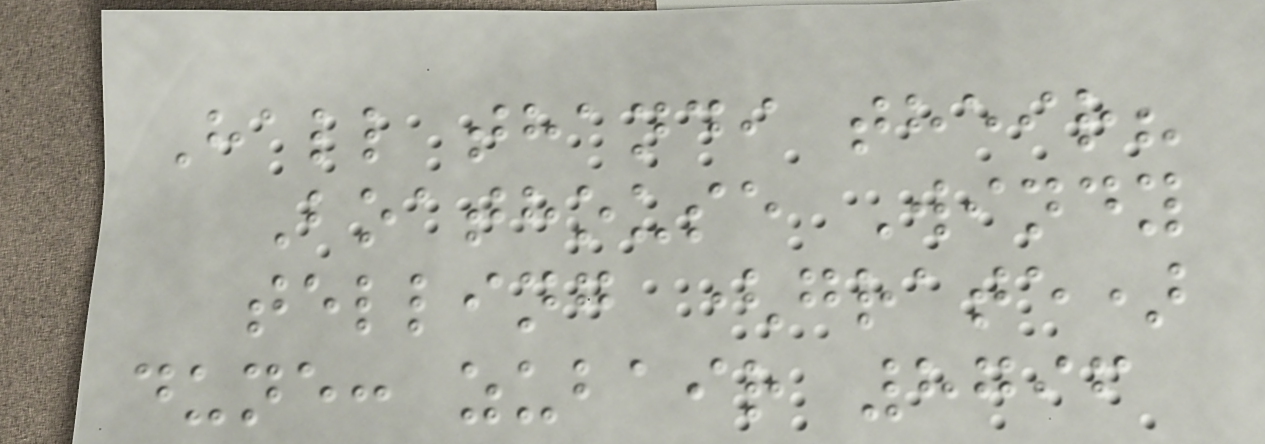Hall thandi their?
Boathouse Windy
telling (grate)
dune: zubair 8796
